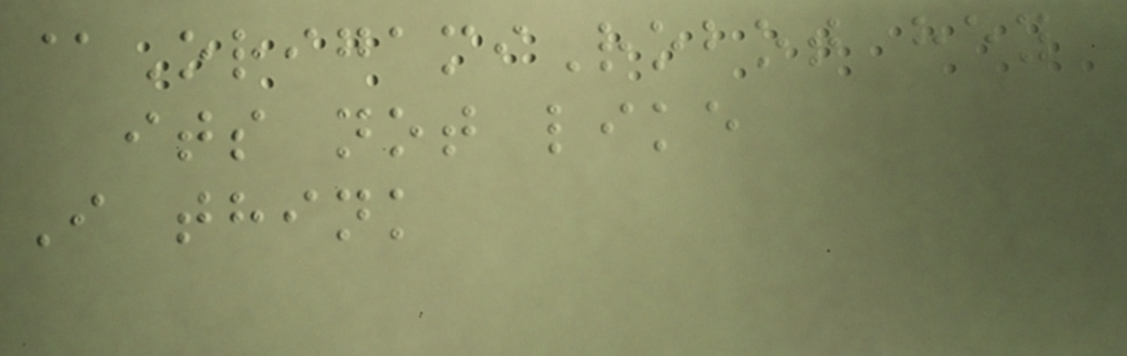@OrigamiRobot hey
its not like
I think
